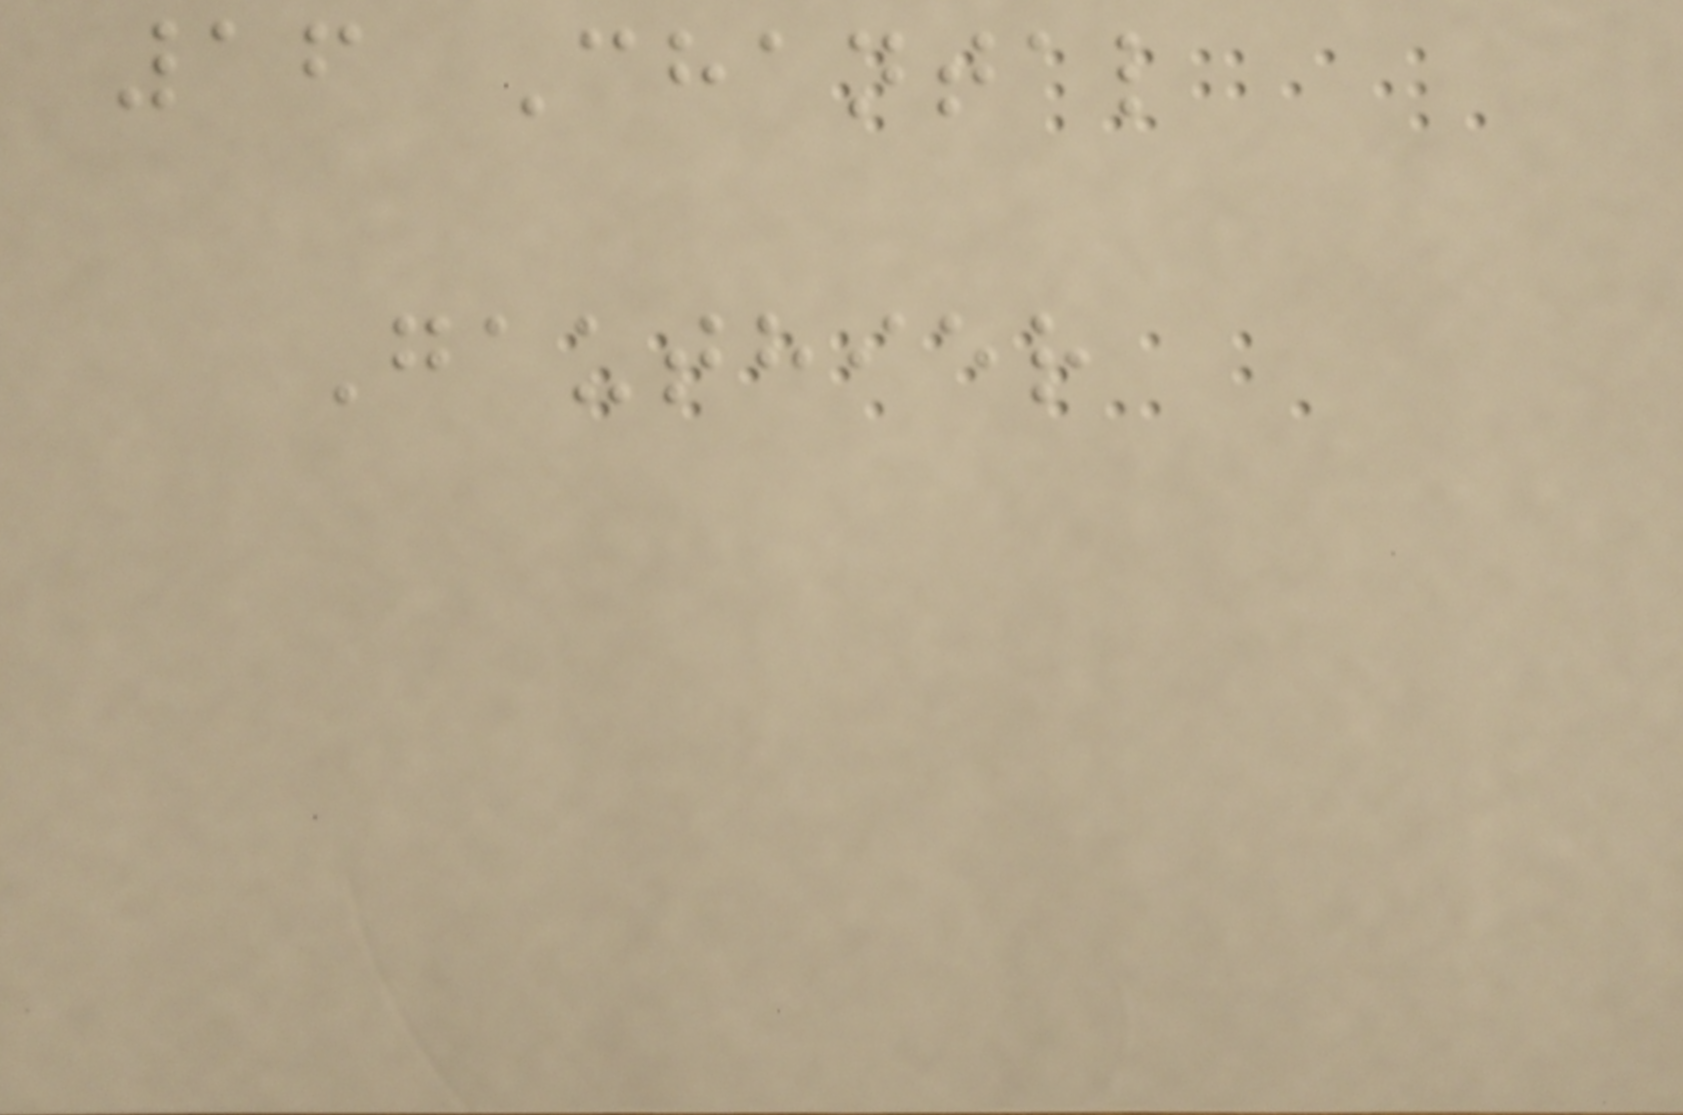16 Chantal
Gauthier
